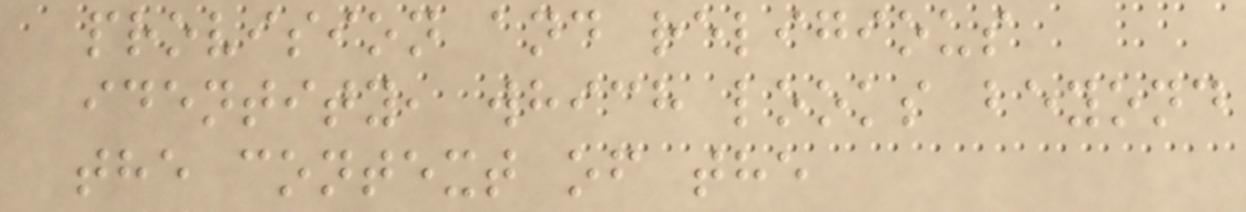provision and religious
identity, which looks beyond
the context of the
